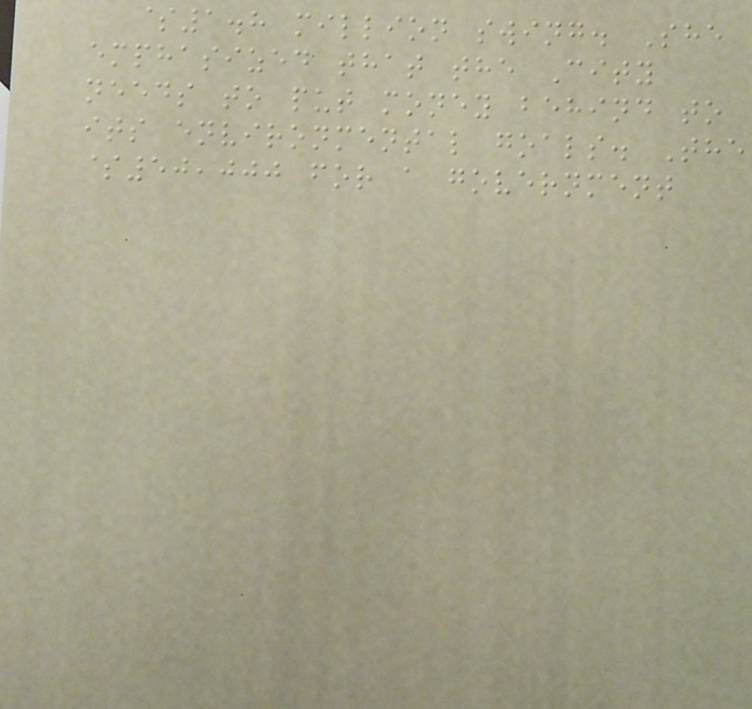$1.8 million swing. She
emphasized that the City
needs to put money behind to
its environmental goals. The
$50,000 for a government
